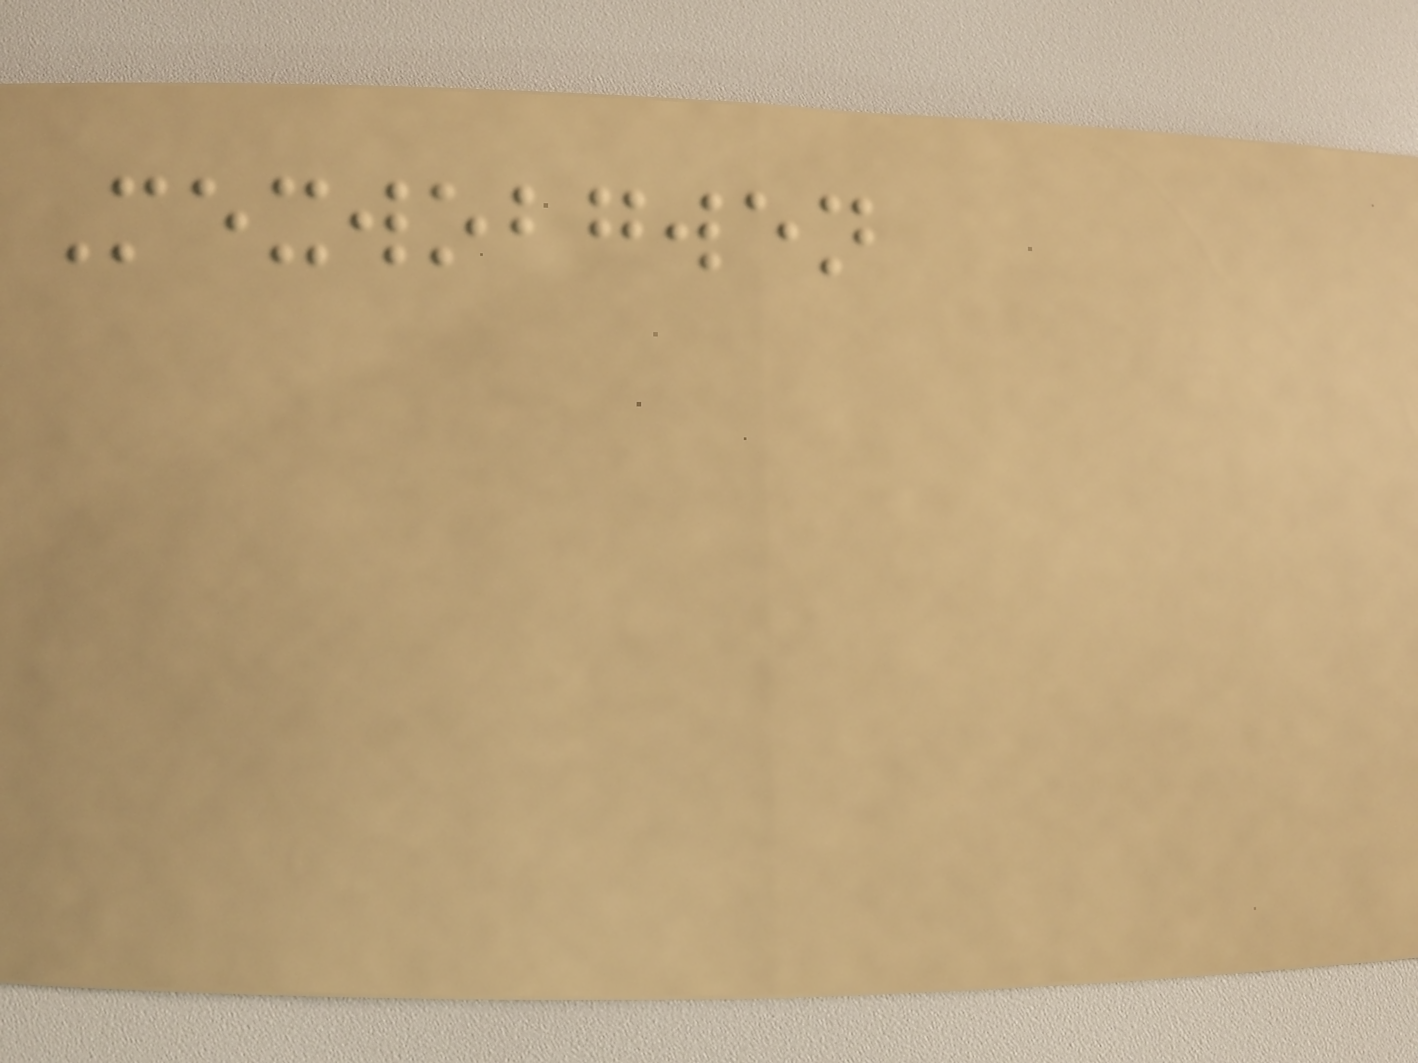Mexwobgwen
